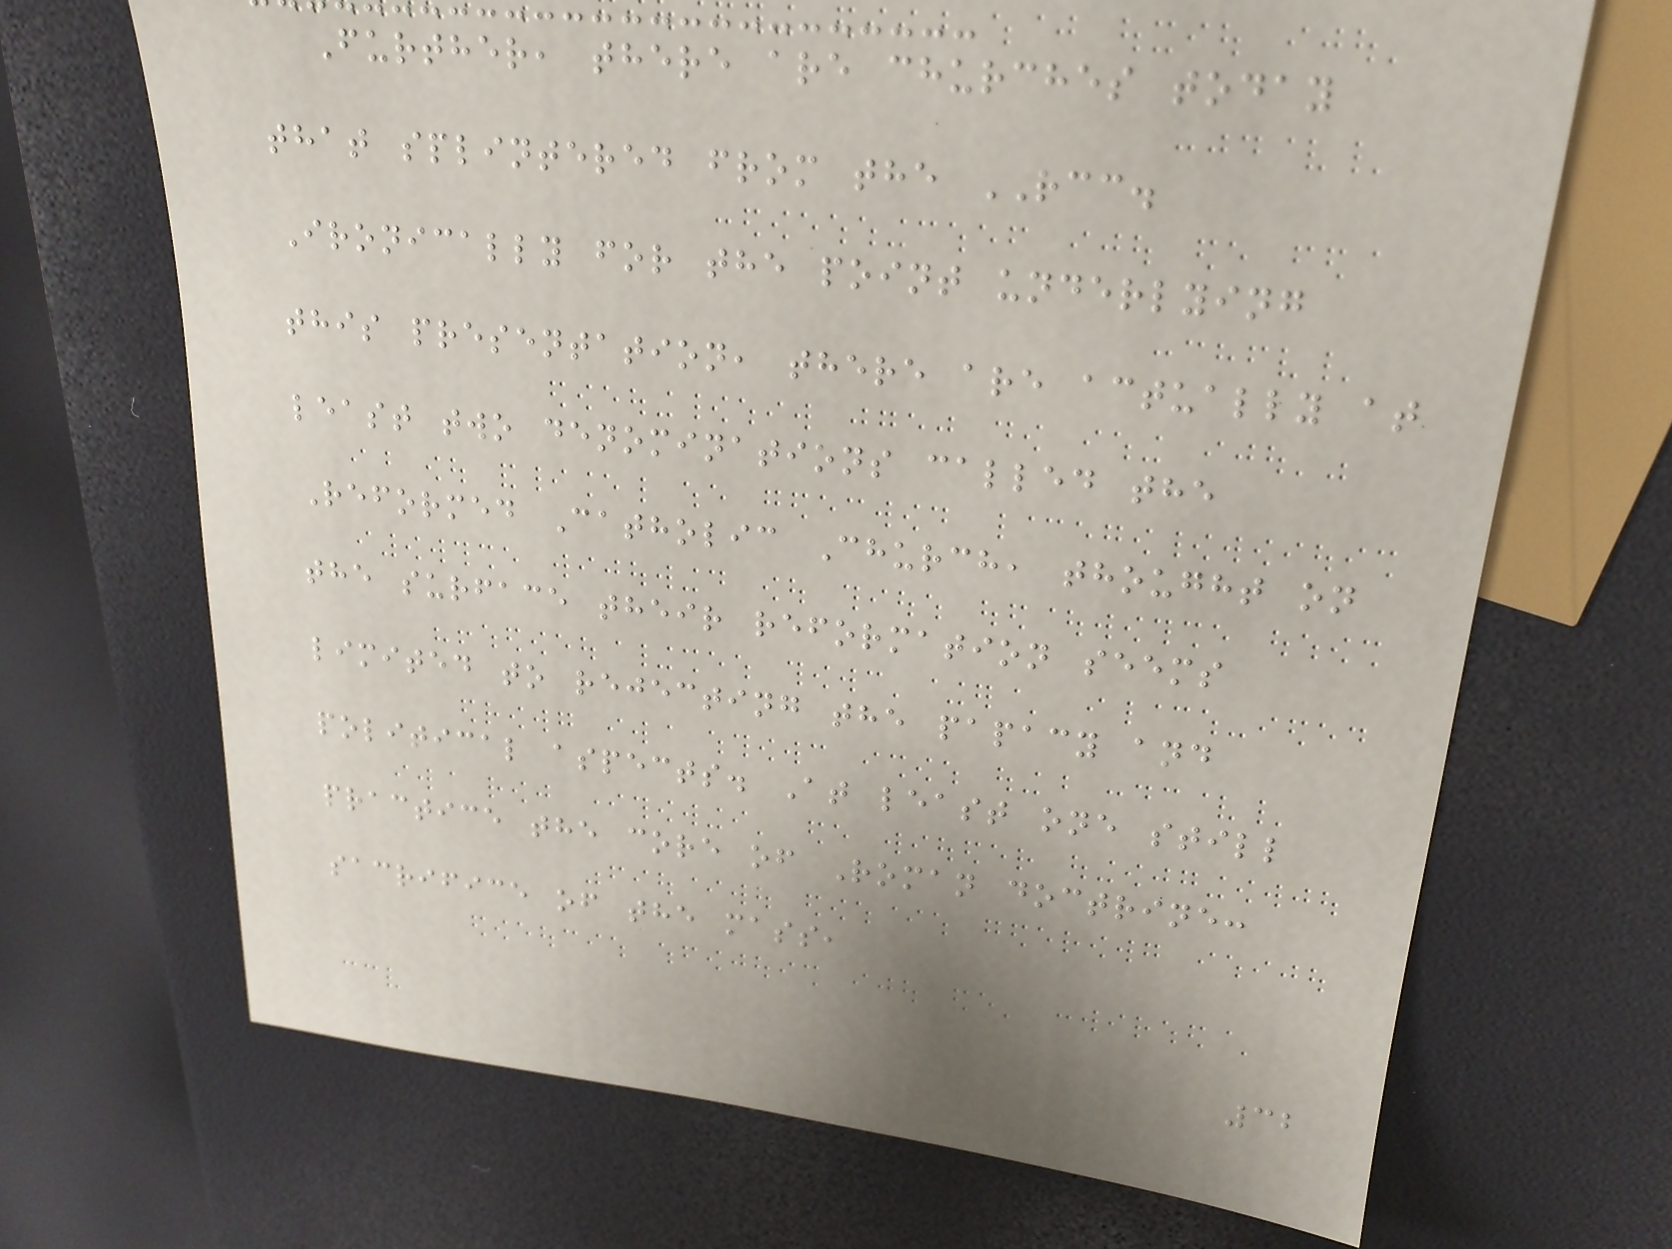Further, there are churches today
that splintered from the RCC.
Ironically for the point underlying
this presentation, there are actually at
least two denominations called the
Reformed Catholic Church, thought on
the surface their reformation seems
limited to rejecting the papacy and
political aspects. At least one still
practice the core of Roman doctrine:
sacrifice of the mass,
32
